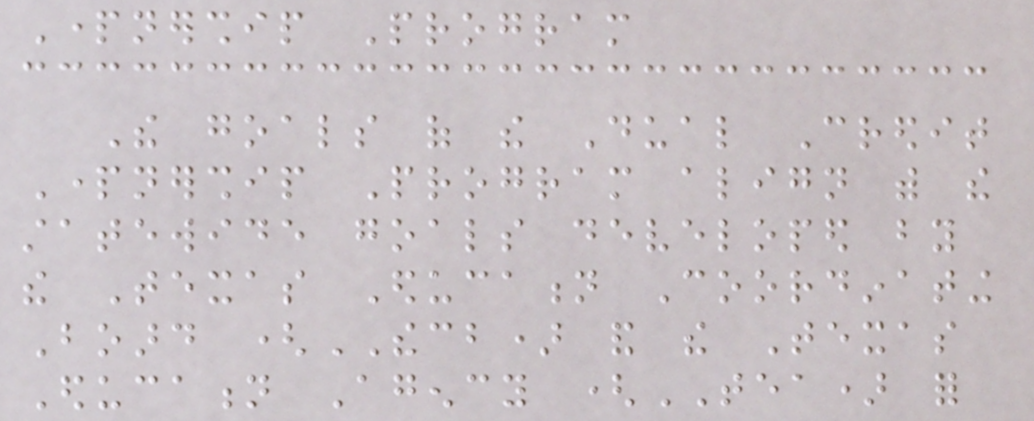Partnership Program
The goals of the Dual Credit
Partnership Program align with the
statewide goals developed by
the Texas Education Coordinating
Board (THECB) and the Texas
Education Agency (TEA) for
